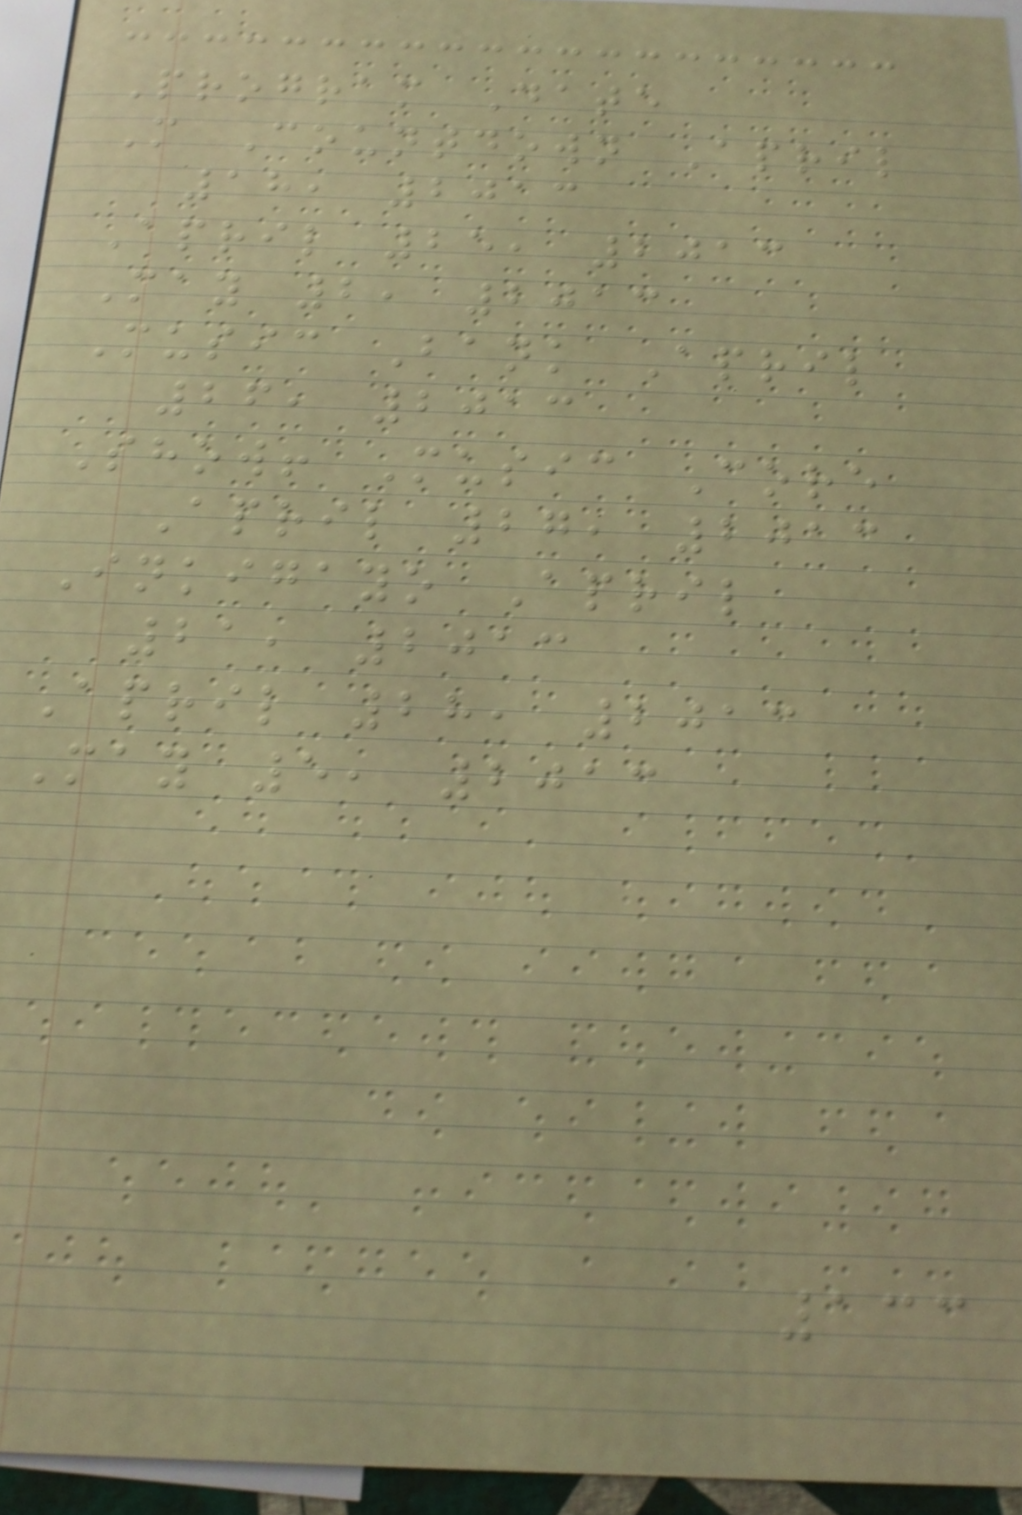Program Date
M Countdown April
18, 2013
April 25, 2013
May 2, 2013
Music Bank April
26, 2013
Show! Music Core
April 27, 2013
Inkigayo April
21, 2013
April 28, 2013
May 5, 2013
133
